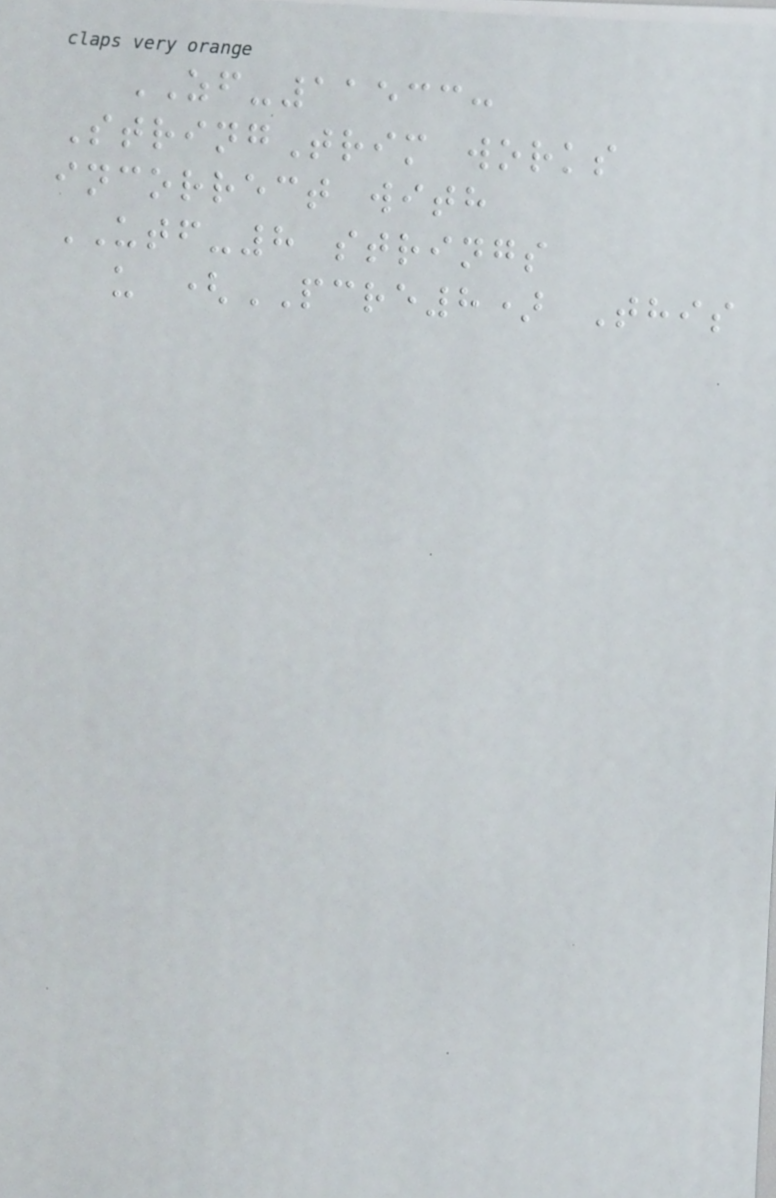ZF-11533:
StringTrim works
incorrect with
UTF-8 strings
u (PCRE8) This
